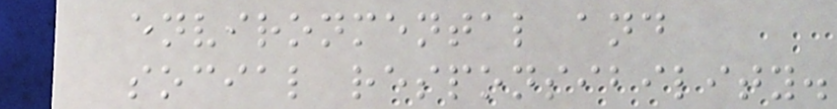environmental and
social responsibility.
